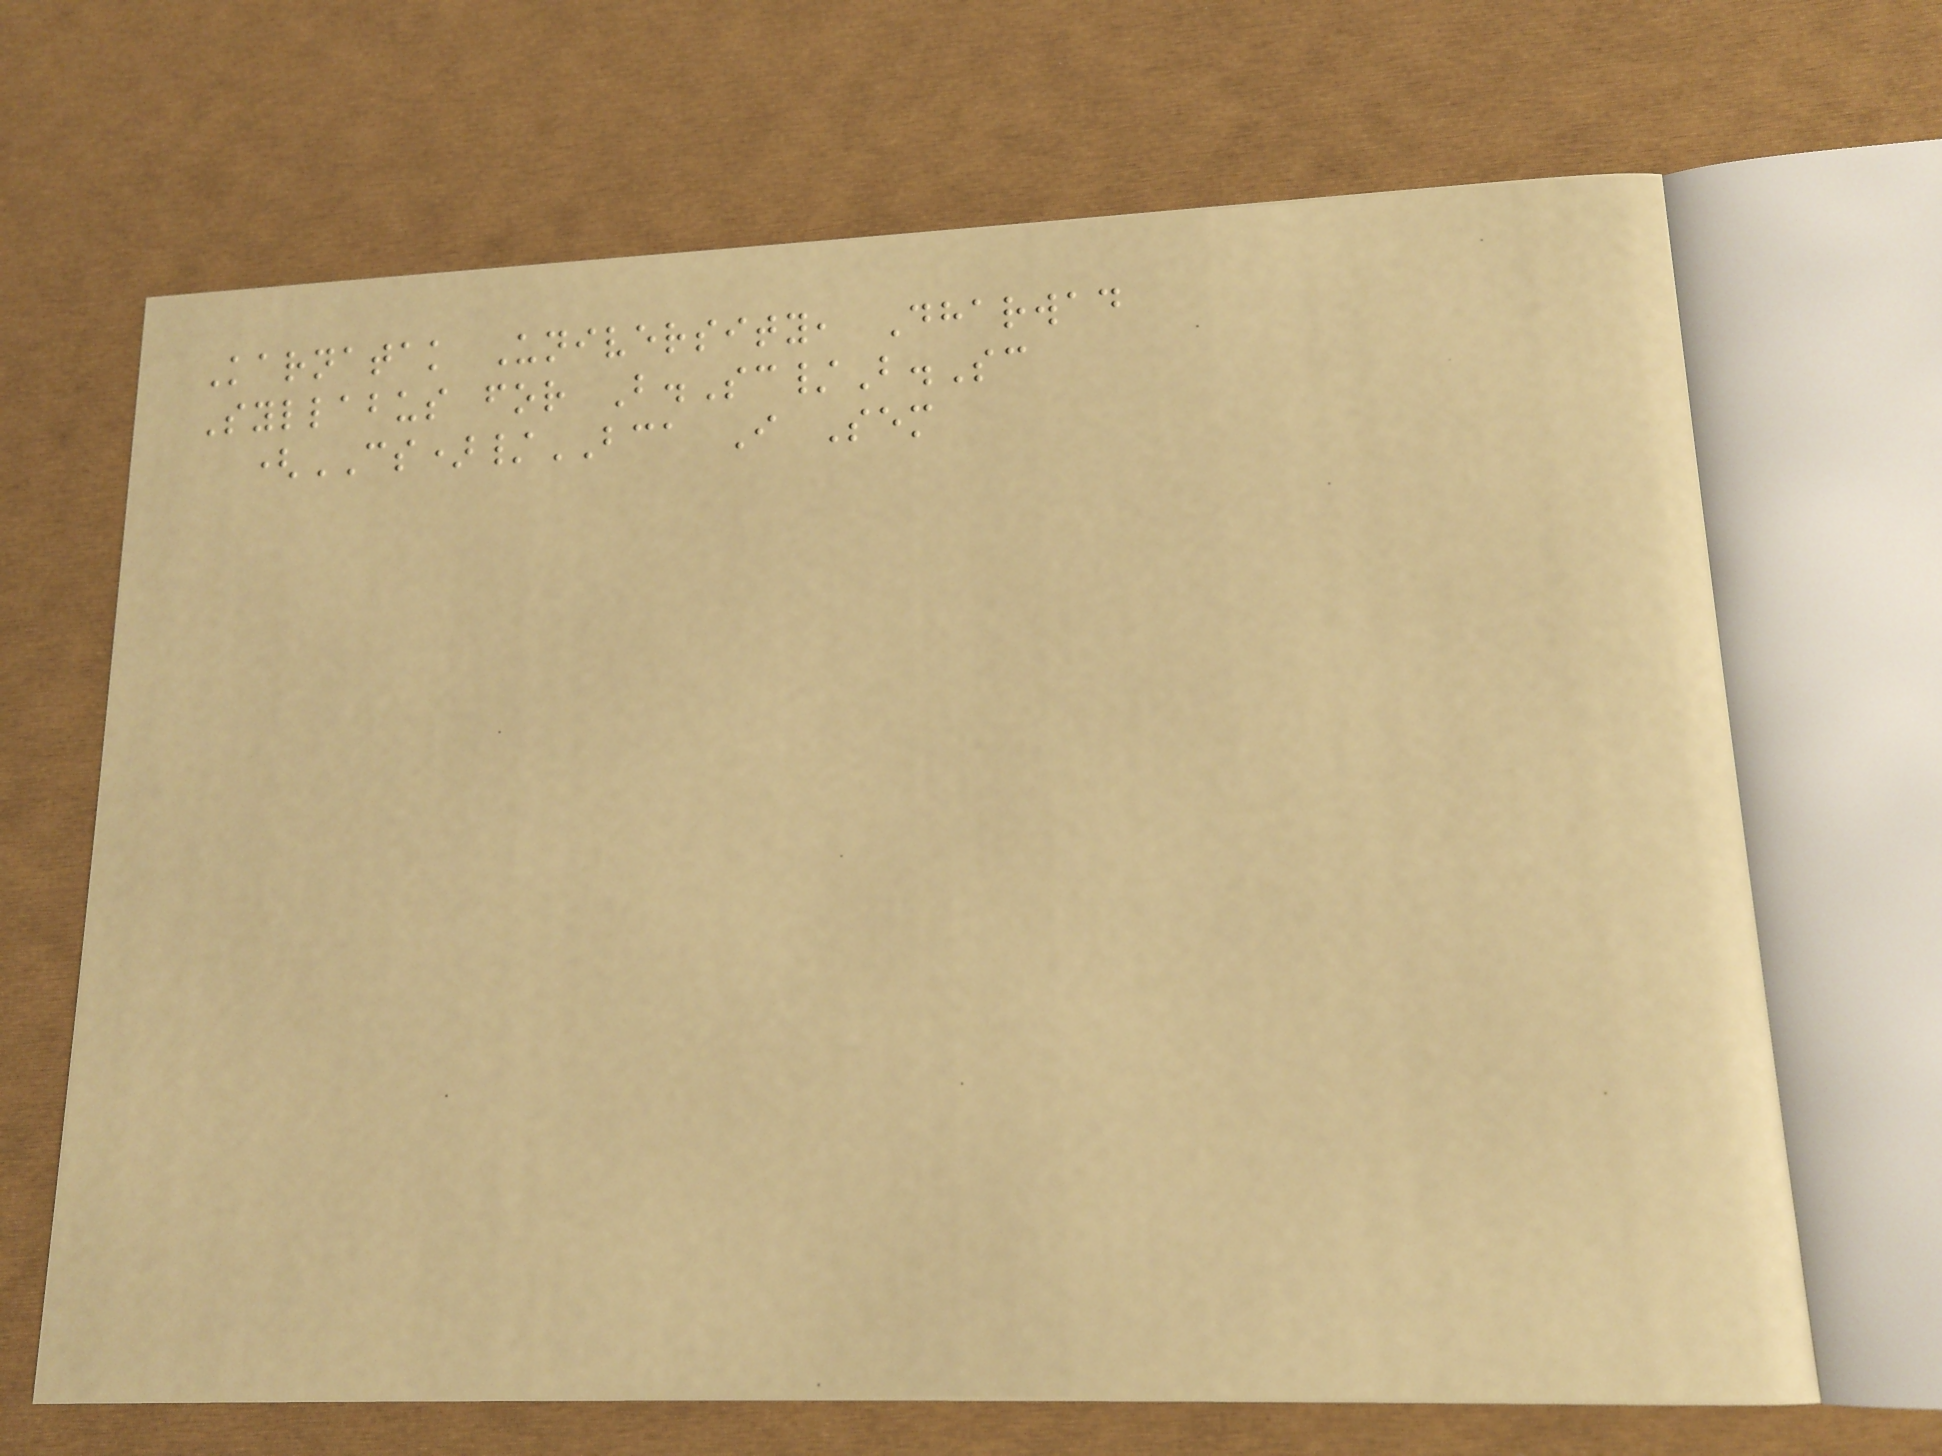Karnatak University, Dharwad
Syllabus for B.Sc/B.Sc
(CS)/BCA I Sem
